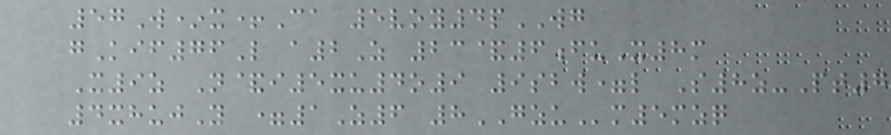57W*x+Ca 5voy4pWG
gKif76L a2Z 23&6fuX8m
X9z N&i5xu4o9 9sbw=l S8z-Pt7
4xhujY =1Z6 8GZUm5mzq
